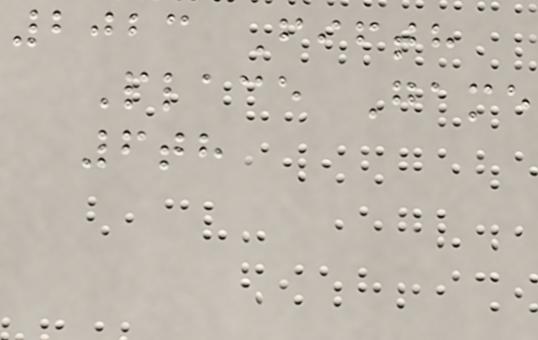2023 Fifth
Place Game
6th
